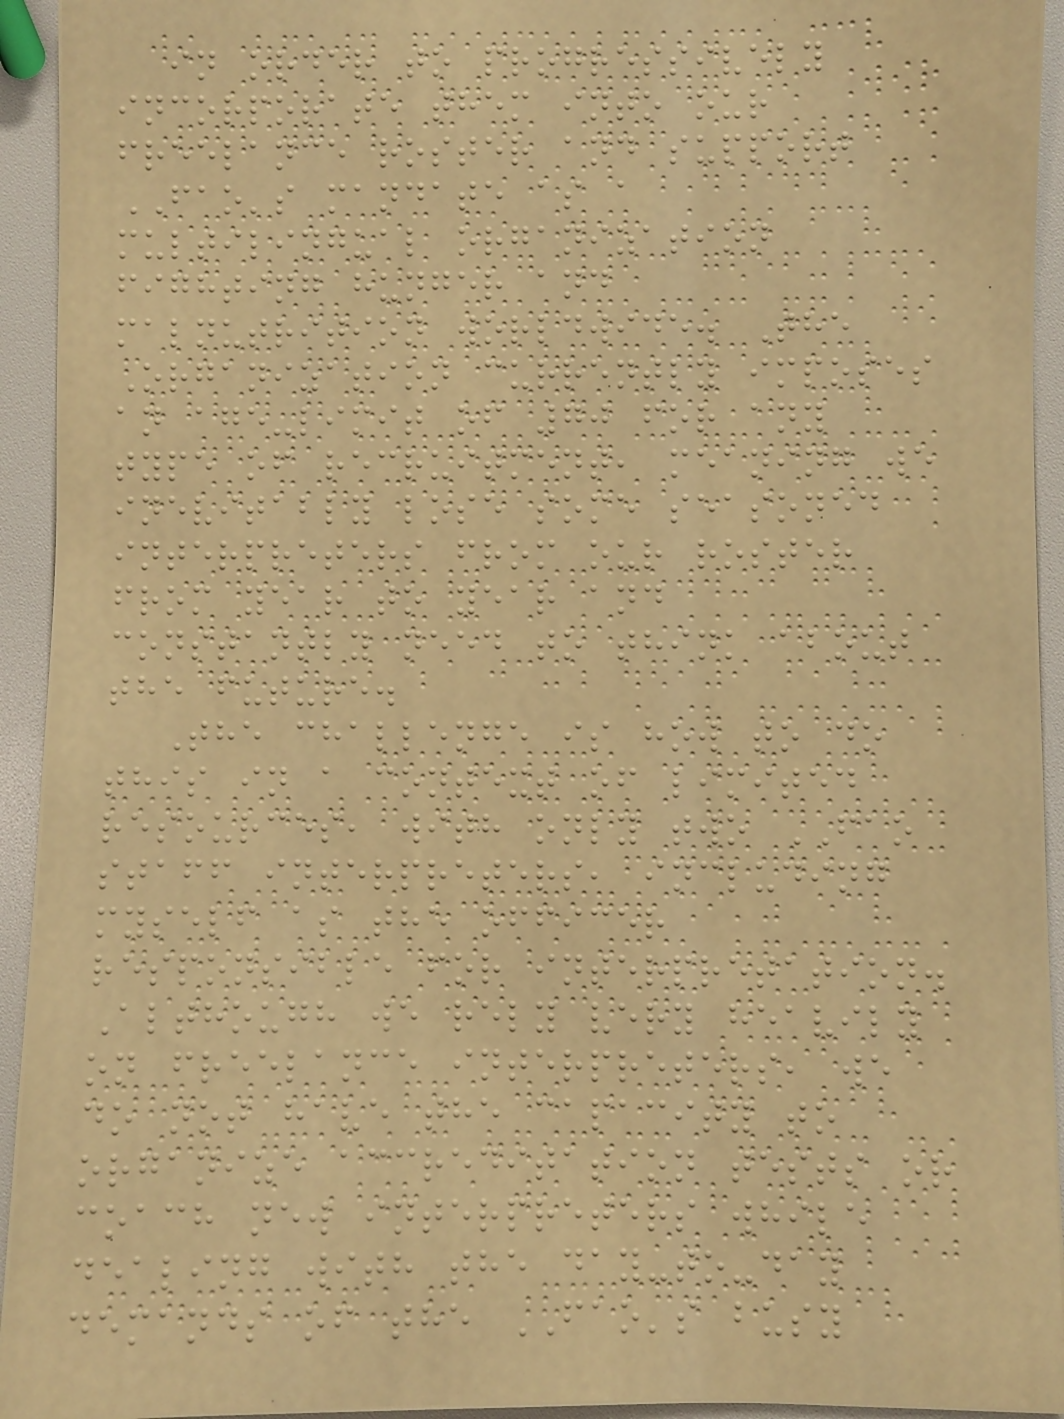in order to progressively
incorporate them into our
freelance roster and support
FAO's mandate as a
multilingual organization
fighting hunger and
malnutrition worldwide. The
Organization currently imposes
an age-limit of 70 for any
type of recruitment, meaning we
inevitably lose some seasoned
interpreters from our roster
from year to year and
constantly need to think about
the future.
The challenge is how to do
this in a context of limited
resources, with only two FAO
staff interpreters, including
myself as the officer
responsible for interpretation.
Although we rely very heavily
on freelance interpreters, we
do not have the capacity to
organize accreditation tests or
coach new interpreters while
dealing with the day-to-day
demands of the FAO's busy
